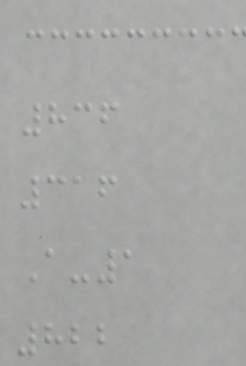836
316
A-1
822
